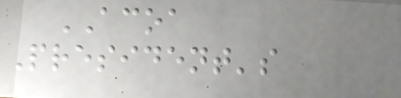ACOA
President's
